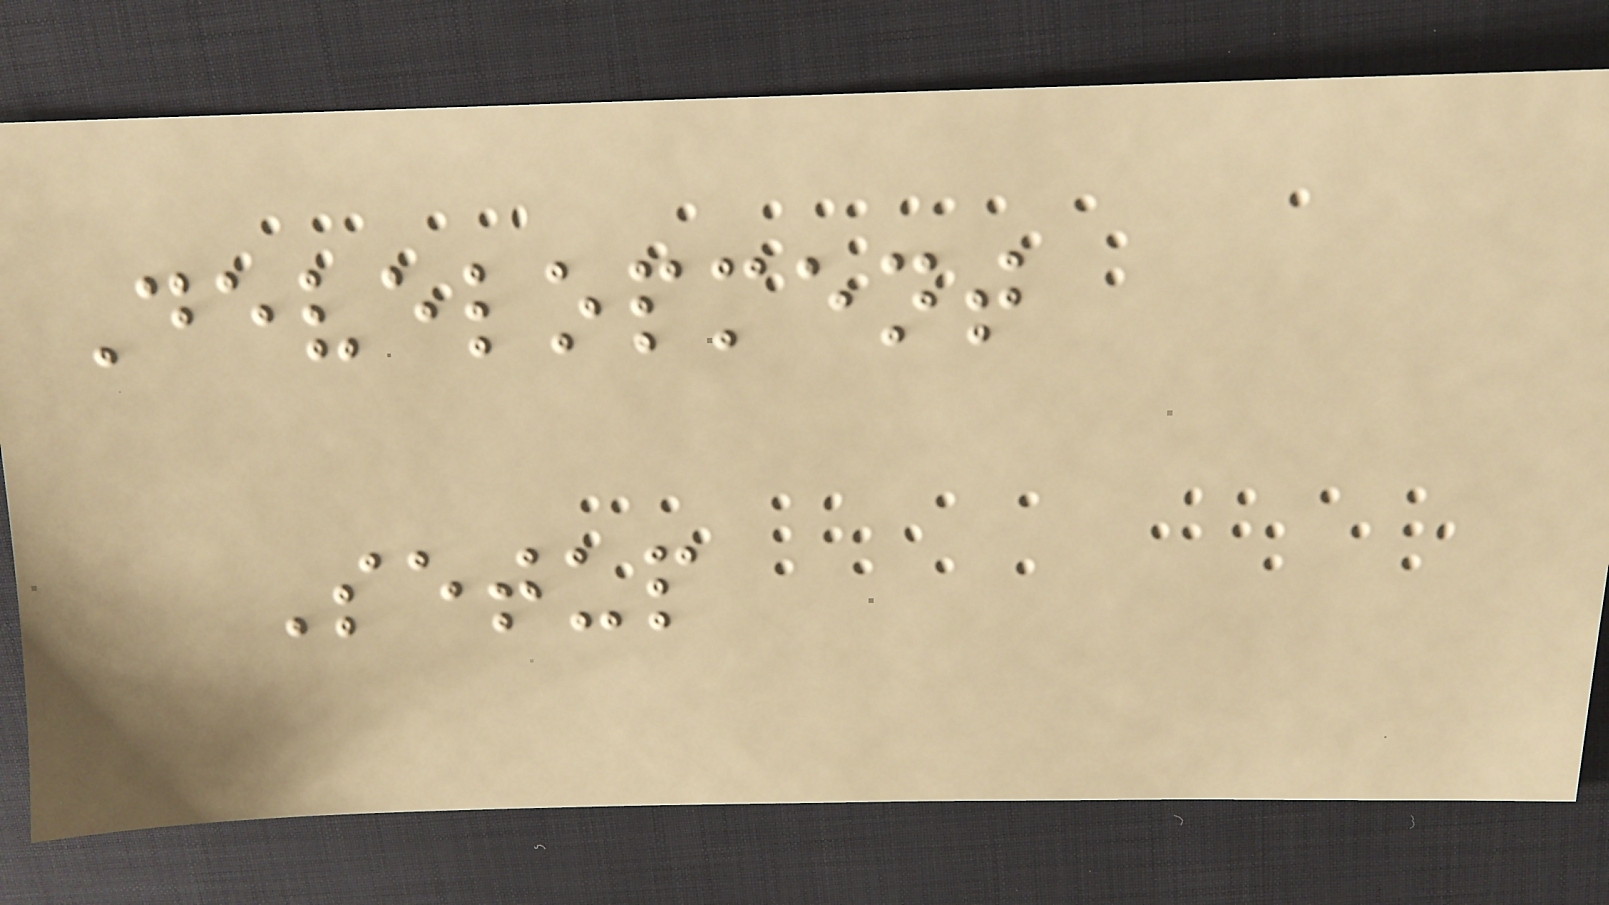Development
Setup
